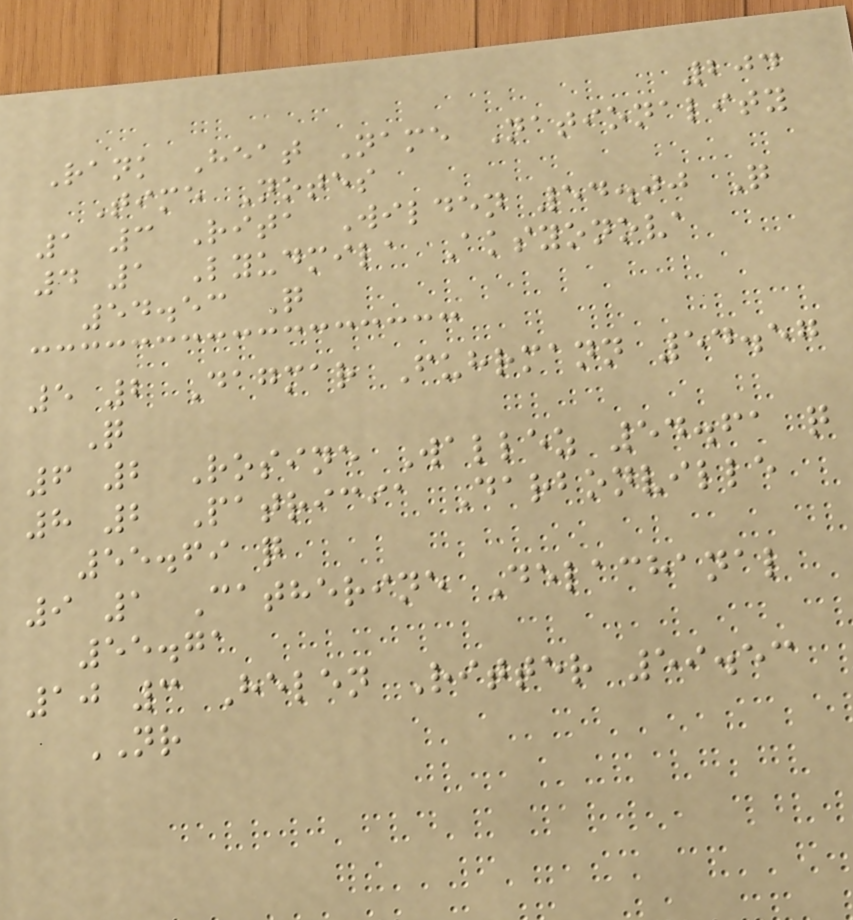204
Rank Heat Name Nationality
Time Notes
1 3 Rita Wilden 54.00 Q
4 1 Lyudmila Aksyonova
54.53 Q
5 2 Dagmar Fuhrmann 54.57
Q
6 2 Rosine Wallez 54.61 q
8 2 Patricia Darbonville
55.69 q
9 1 Catherine Delachanal
55.71
10 3 Helen Ritter 59.53
NR
